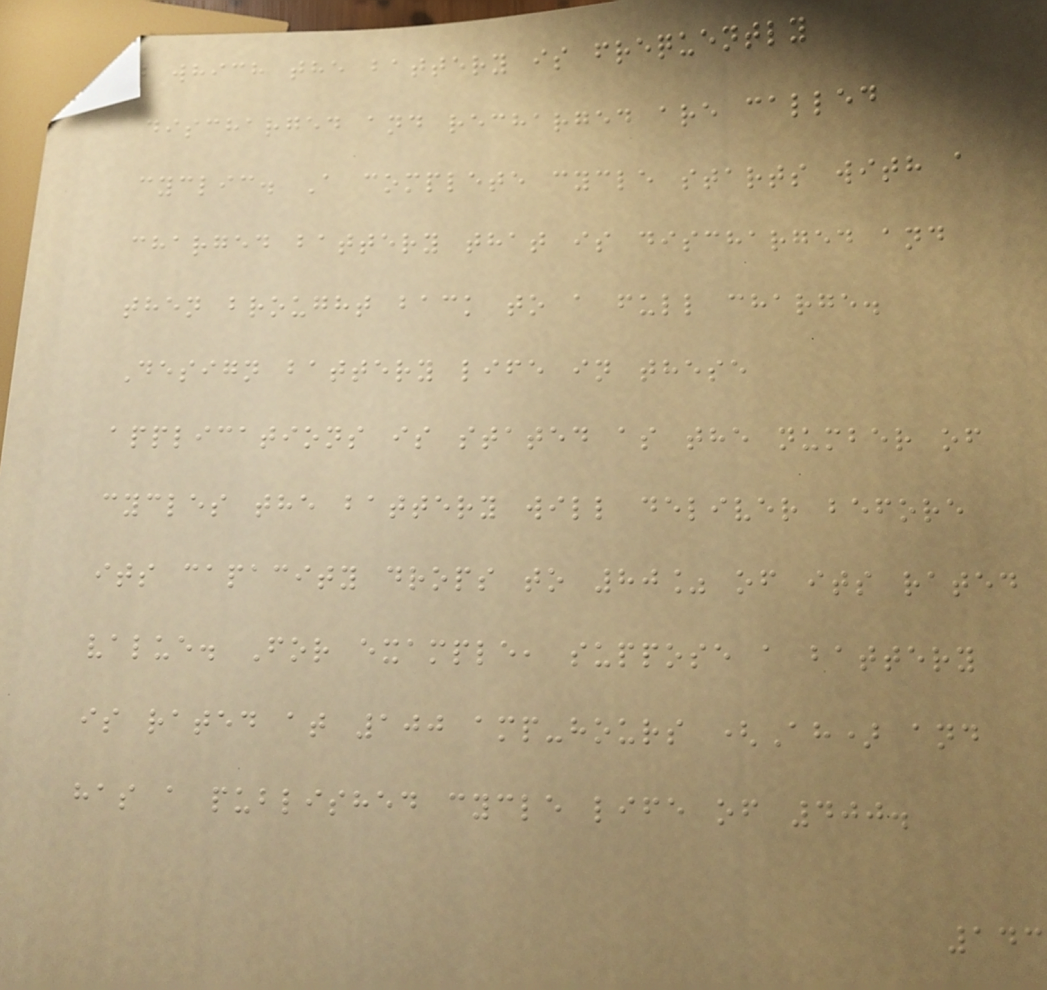in which the battery is frequently
discharged and recharged are called
cyclic. A complete cycle starts with a
charged battery that is discharged and
then brought back to a full charge.
Design battery life in these
applications is stated as the number of
cycles the battery will deliver before
its capacity drops to 80% of its rated
value. For example, suppose a battery
is rated at 100 amp-hours (Ah) and
has a published cycle life of 400.
143
